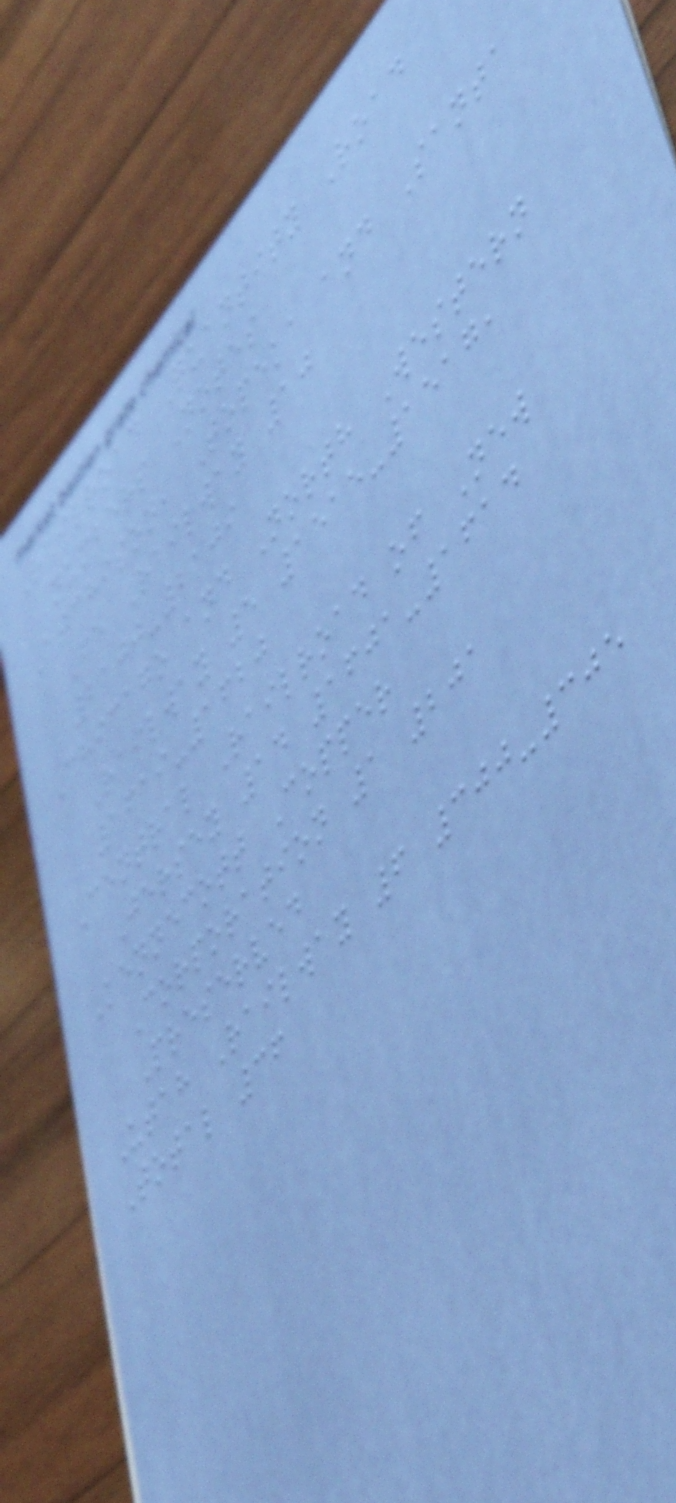Railroad Quantity Road
numbers Notes
Atchison, Topeka and Santa
Fe Railway 10
2100-2109
Chicago and North Western
Railway 5 1515-1517,
1619-1620
Central Railroad of New
Jersey 14 1601-1614
Kennecott Copper
Corporation 1 201
Preserved
Utah Railway 6 300-305
Total 36
